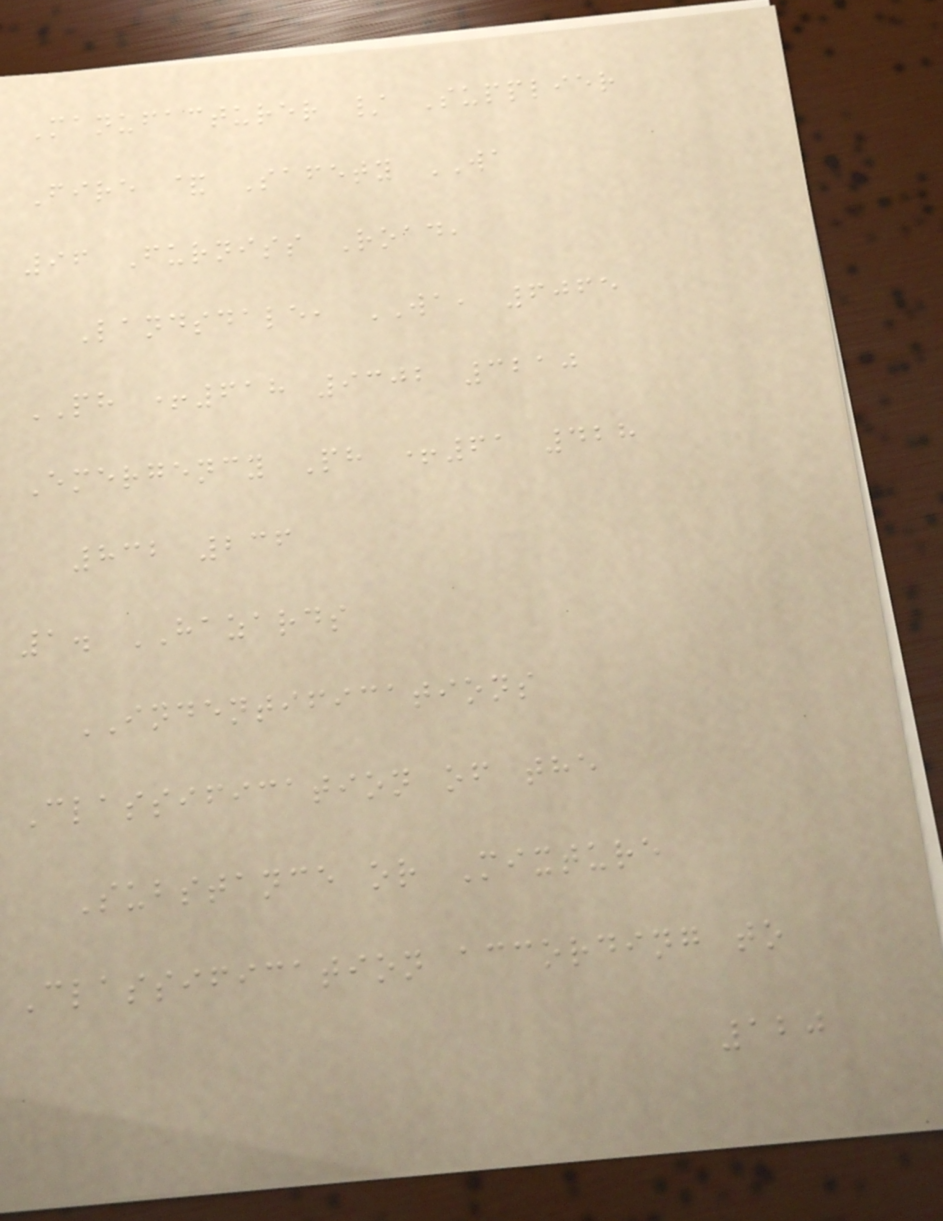Manufacturer / Supplier
Fire & Safety WA
96 Furniss Road,
Landsdale, WA, 6065
PH +618 9302 3210
Emergency Ph +61 428
832 236
1. HAZARDS
INDENTIFICATIONS
Classification of the
Substance or Mixture
Classification according to
120
